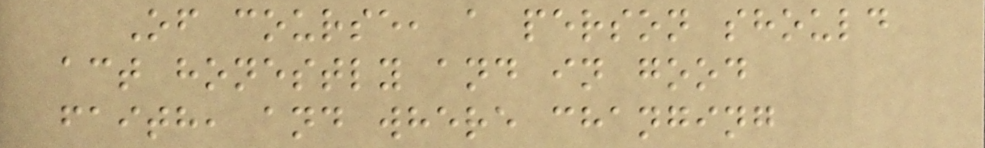Of course, a person should
act honestly and in good
faith, and where changing
